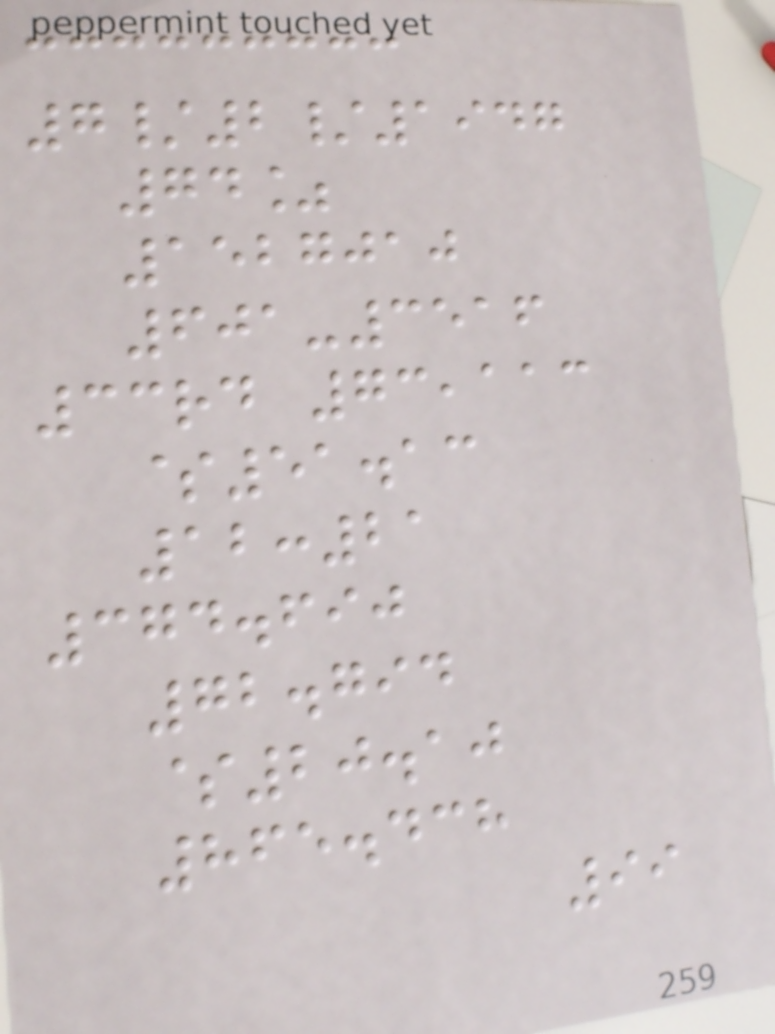7/2/1947
74%
1527010
601-3516
33rd 73,113
$51.13
12:21
374.690
72.794
$20.10
865.438
99
